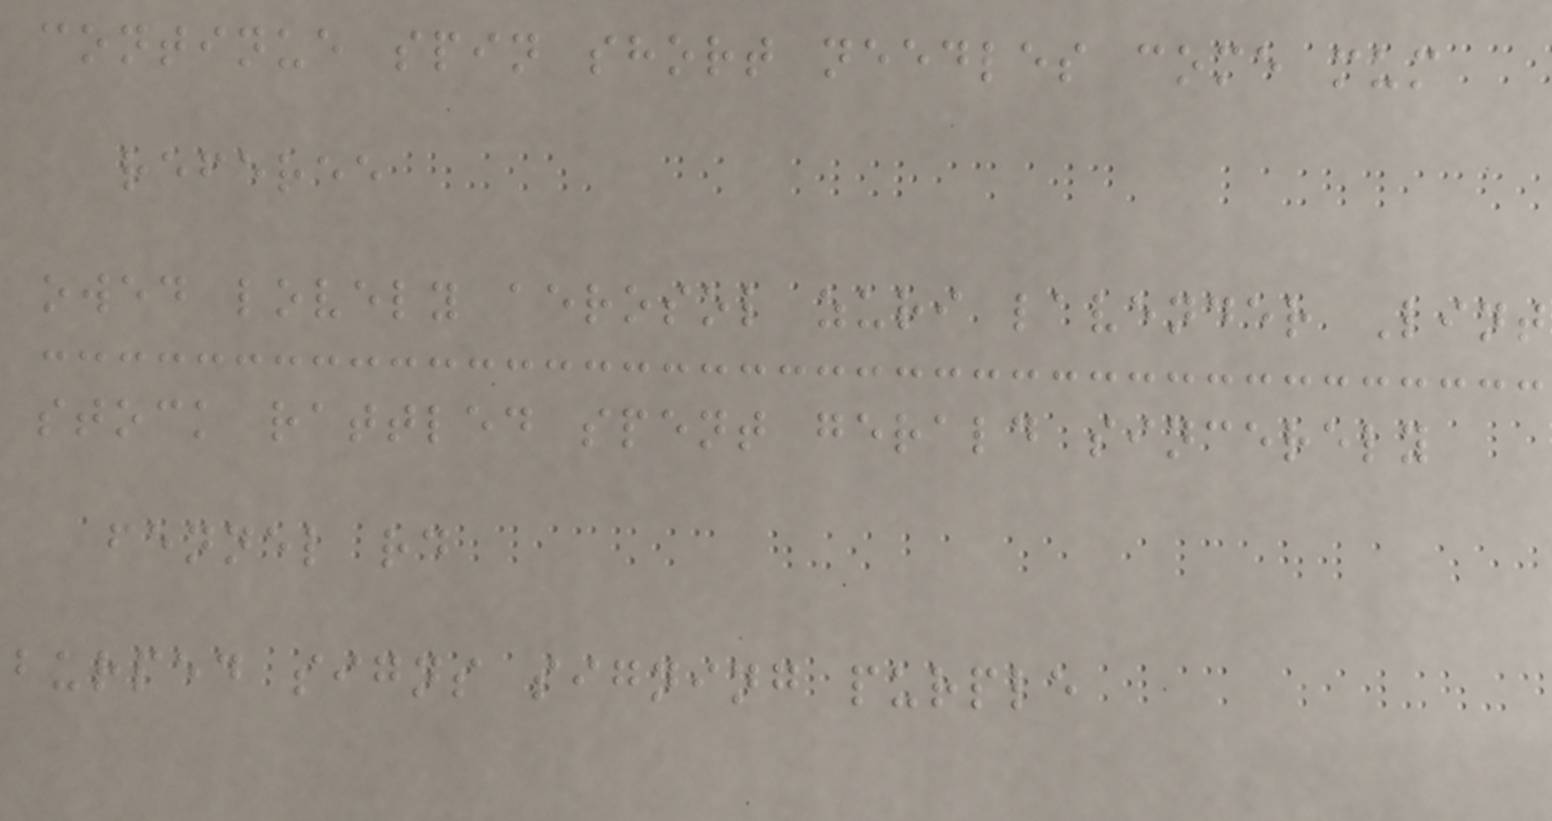continue spin short needles come mum
referee
owed lovely aerosol zuri lavender Lint
stock rattled spent gerald sincerely
fennel rd
burped signs signing purple
